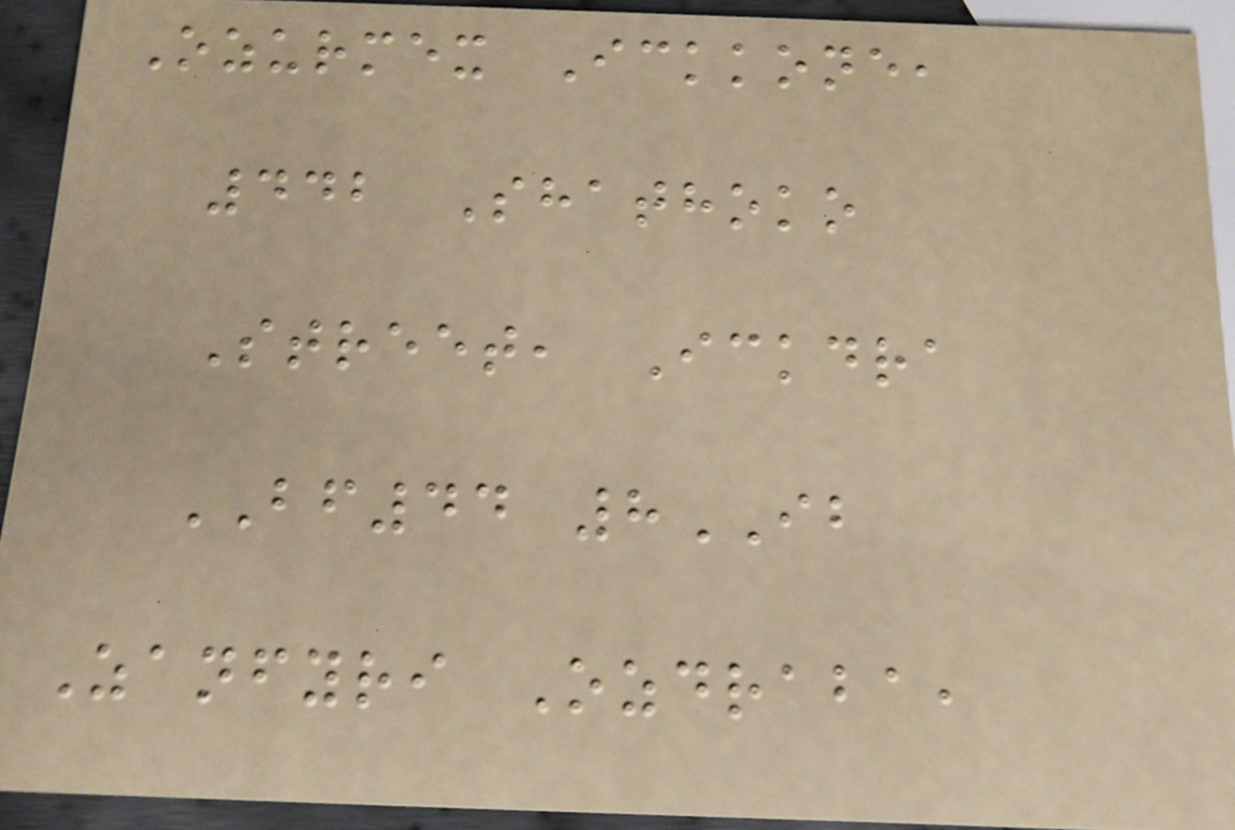Ozurmex Ickkone,
442 Shathoko
Street, Ickdra
BF44 8IB
Zanfyri Ozdraba,
